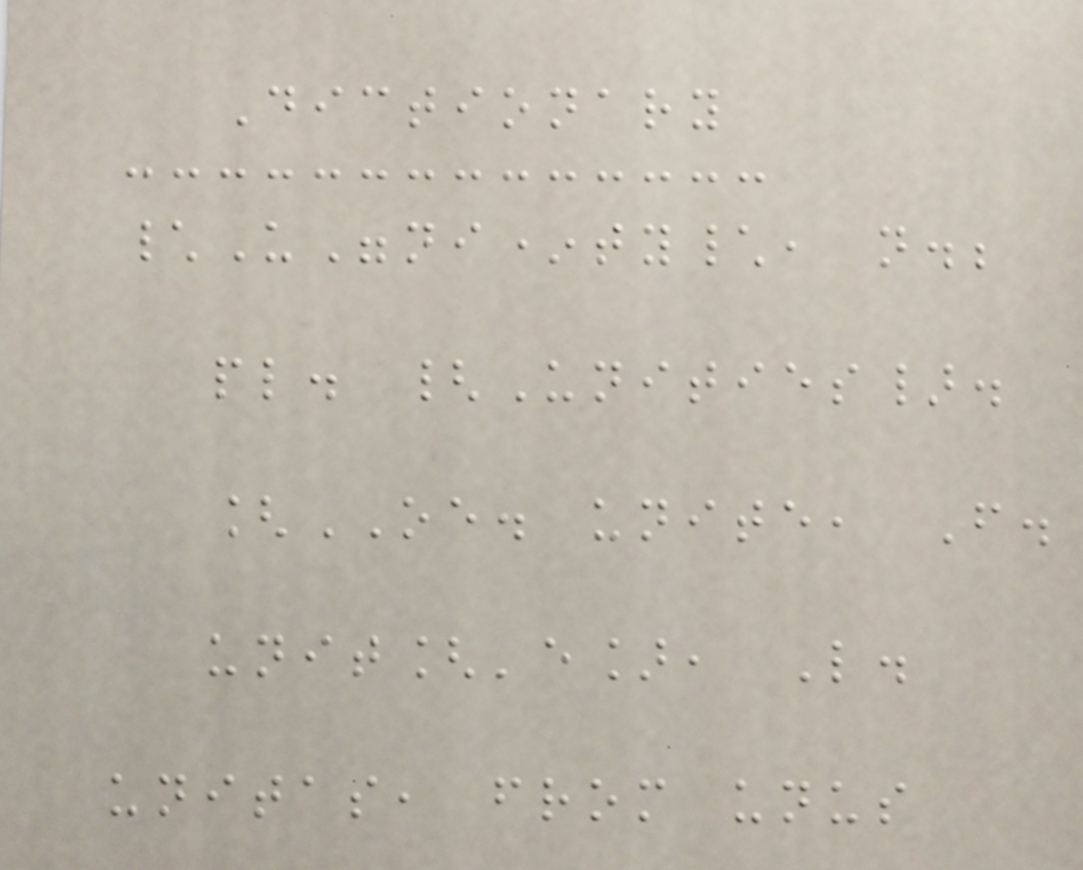Dictionary
\U"ni*ty\, n.;
pl. {Unities}.
[OE. unite, F.
unit['e], L.
unitas, from unus
